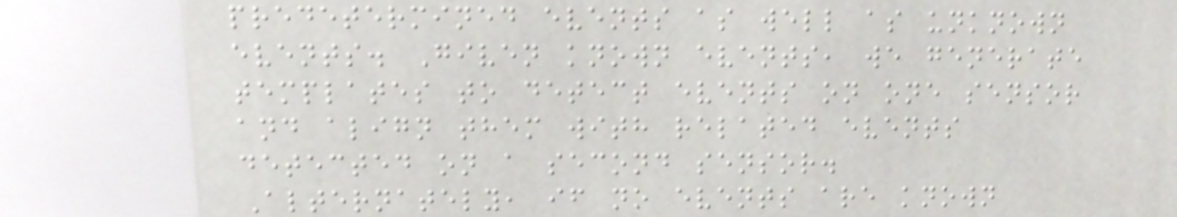predetermined events as well as unknown
events. Given known events, we generate
templates to detect events on one sensor
and align them with related events
detected on a second sensor.
Alternately, if no events are known
